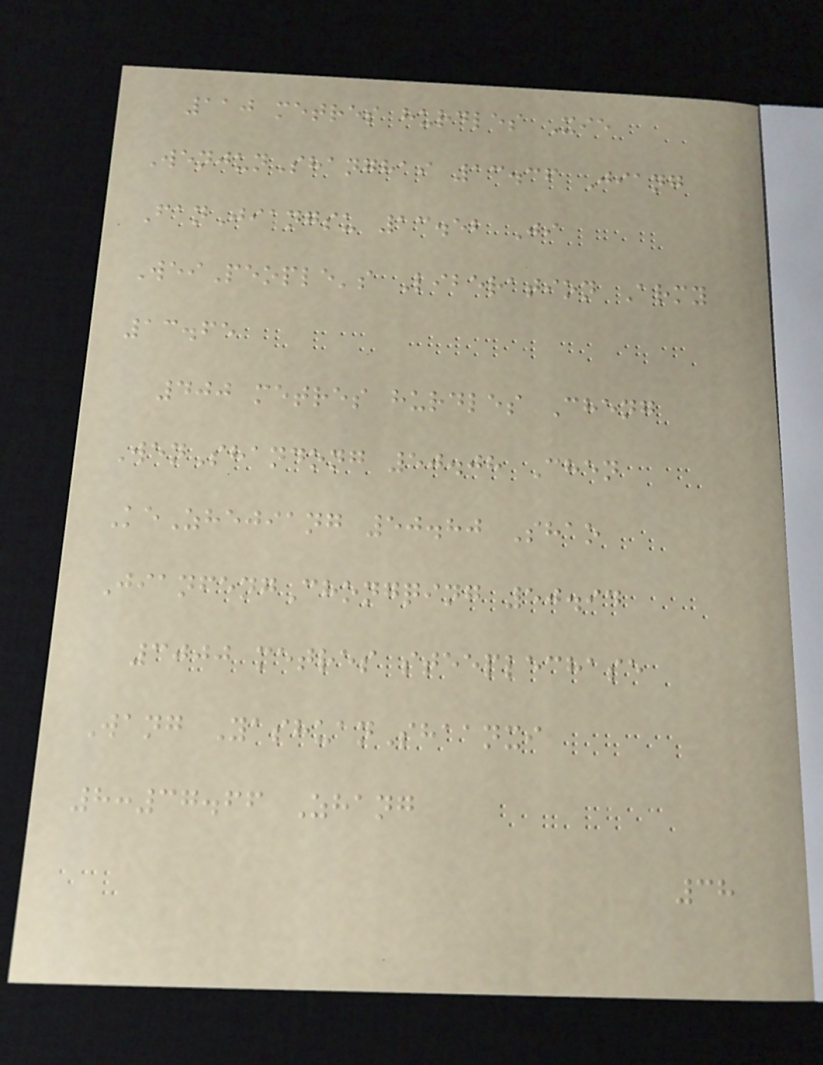110 metres hurdles Xie
WenjunShanghai 13.36 Jiang
FanJiangsu 13.52 Ji
WeiPeople's Liberation Army
13.65
400 metres hurdles Cheng
WenShandong 50.08 Chen
KeZhejiang 50.80 Shao
JianfengChongqing 50.94
3000 metres steeplechase
Wang YashuanShaanxi
8:37.66 Zhang
38
